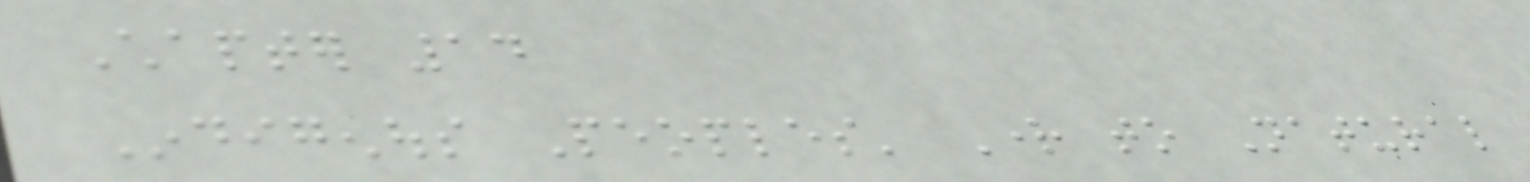Chapter 14
Indigenous Peoples' Right to Natural
